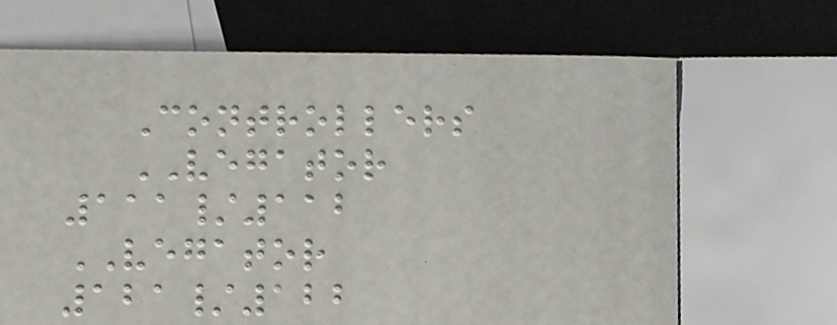Controllers
VEGATOR
111/112
VEGATOR
121/122
